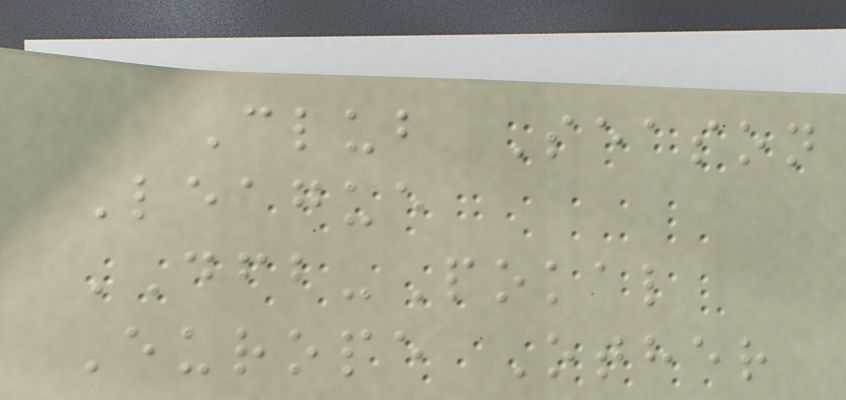Club Season
League
DFB-Pokal
Europe Other
